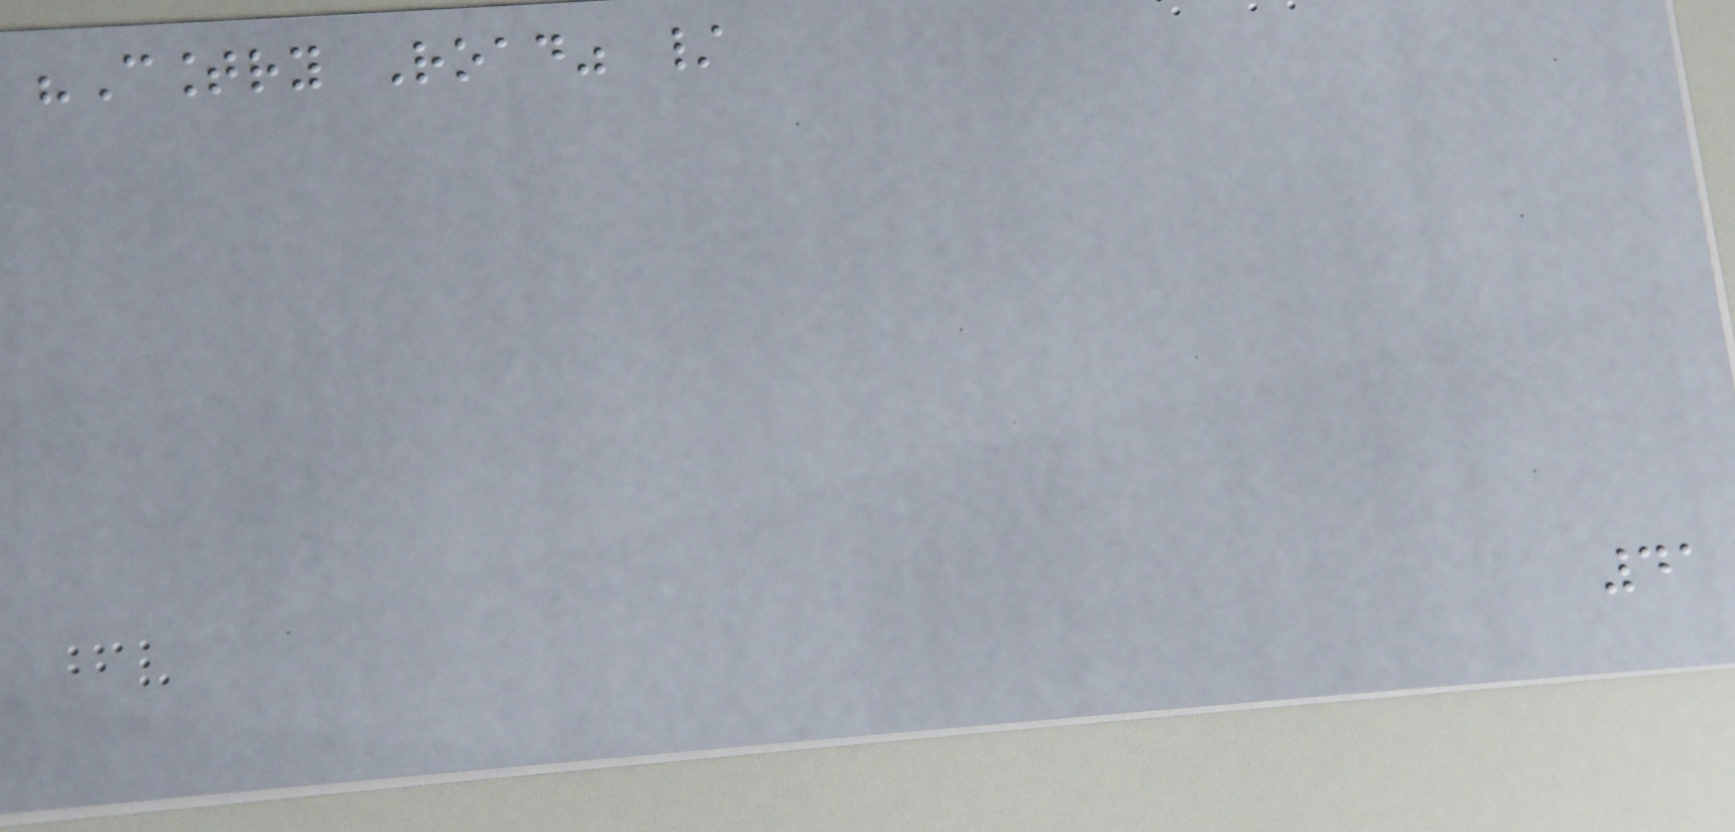"Country Road" /
41
